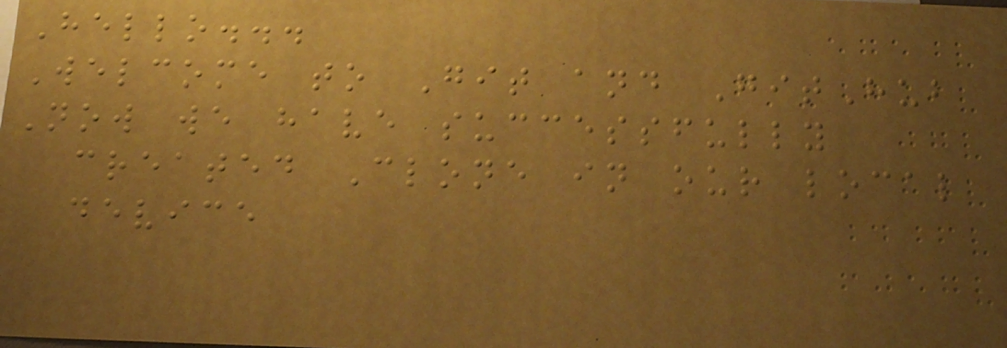Hello...
Welcome to Git and GitHub
Now we have successfully
created Clone in our local
device
